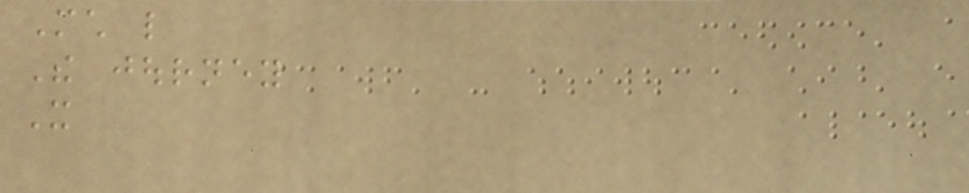Much like
The journey
It
